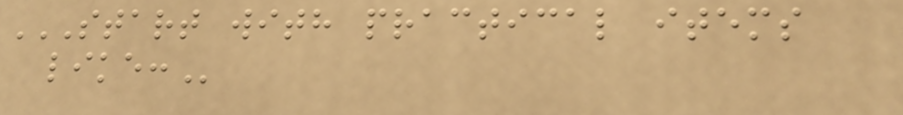START WITH PRACTICAL ITEMS
LIKE:
